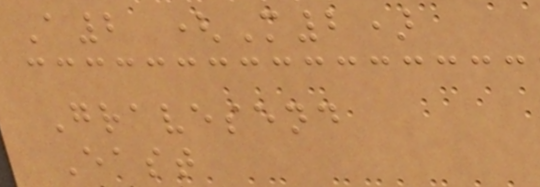A2 (M2)
Gravesend
East
